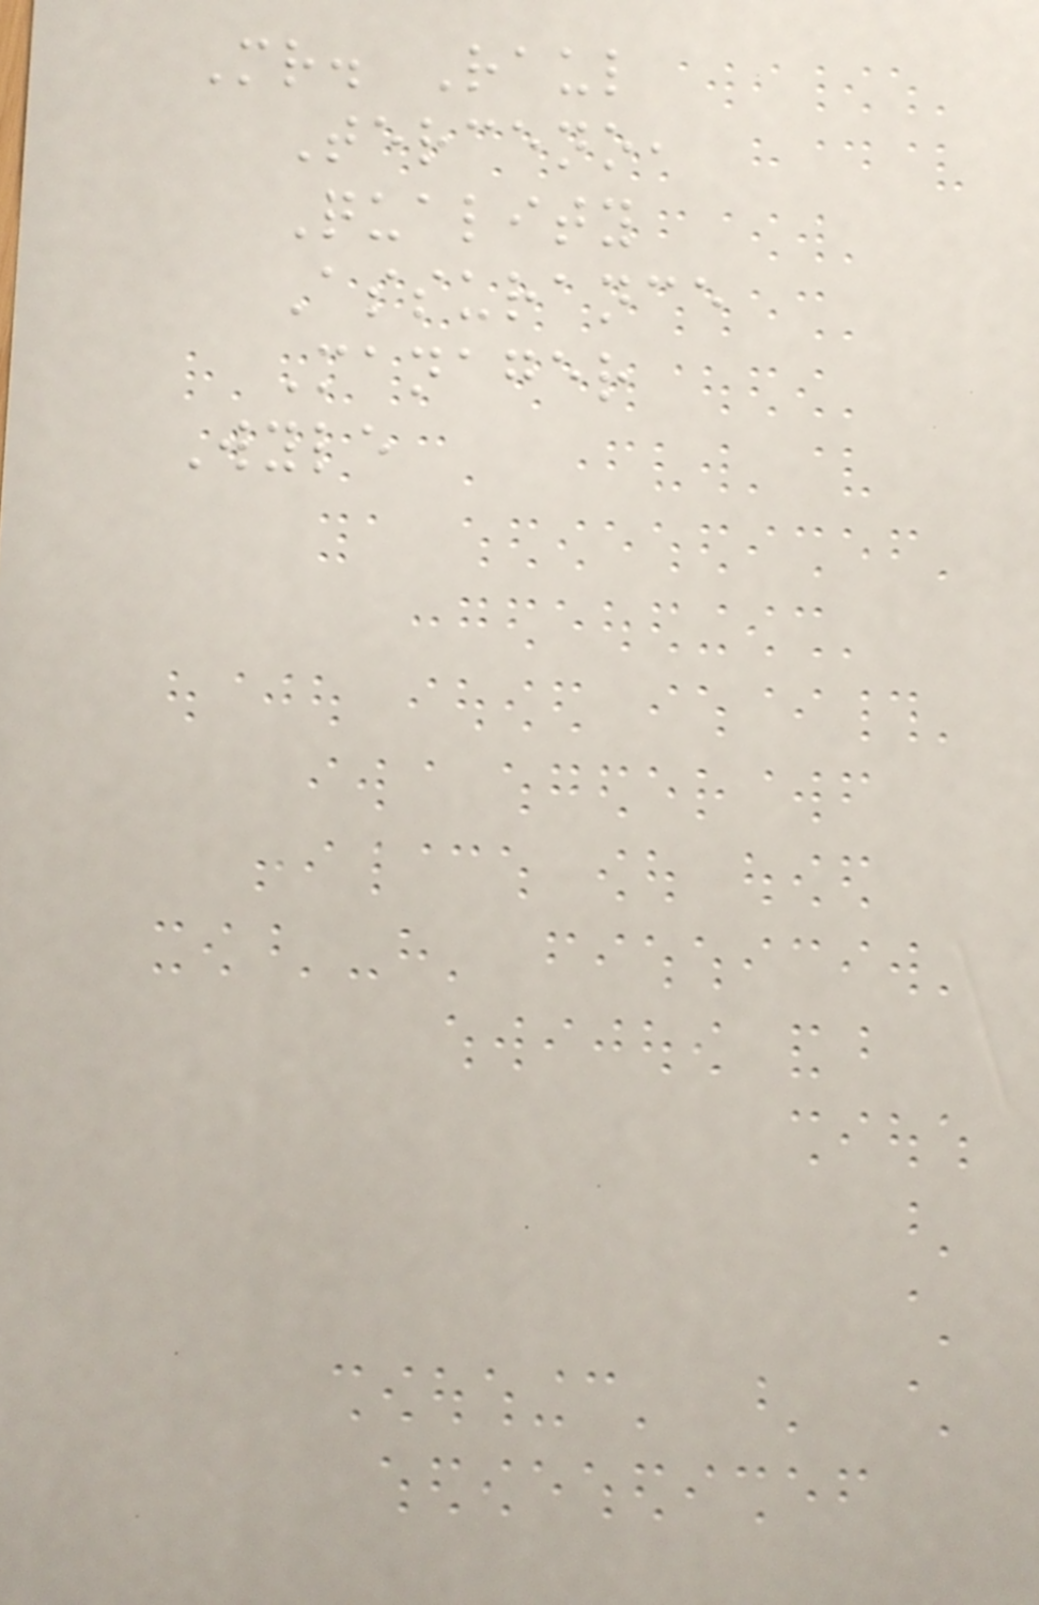Mr. Raul
Terceno,
Quality
Assurance
Manager
Wyle
